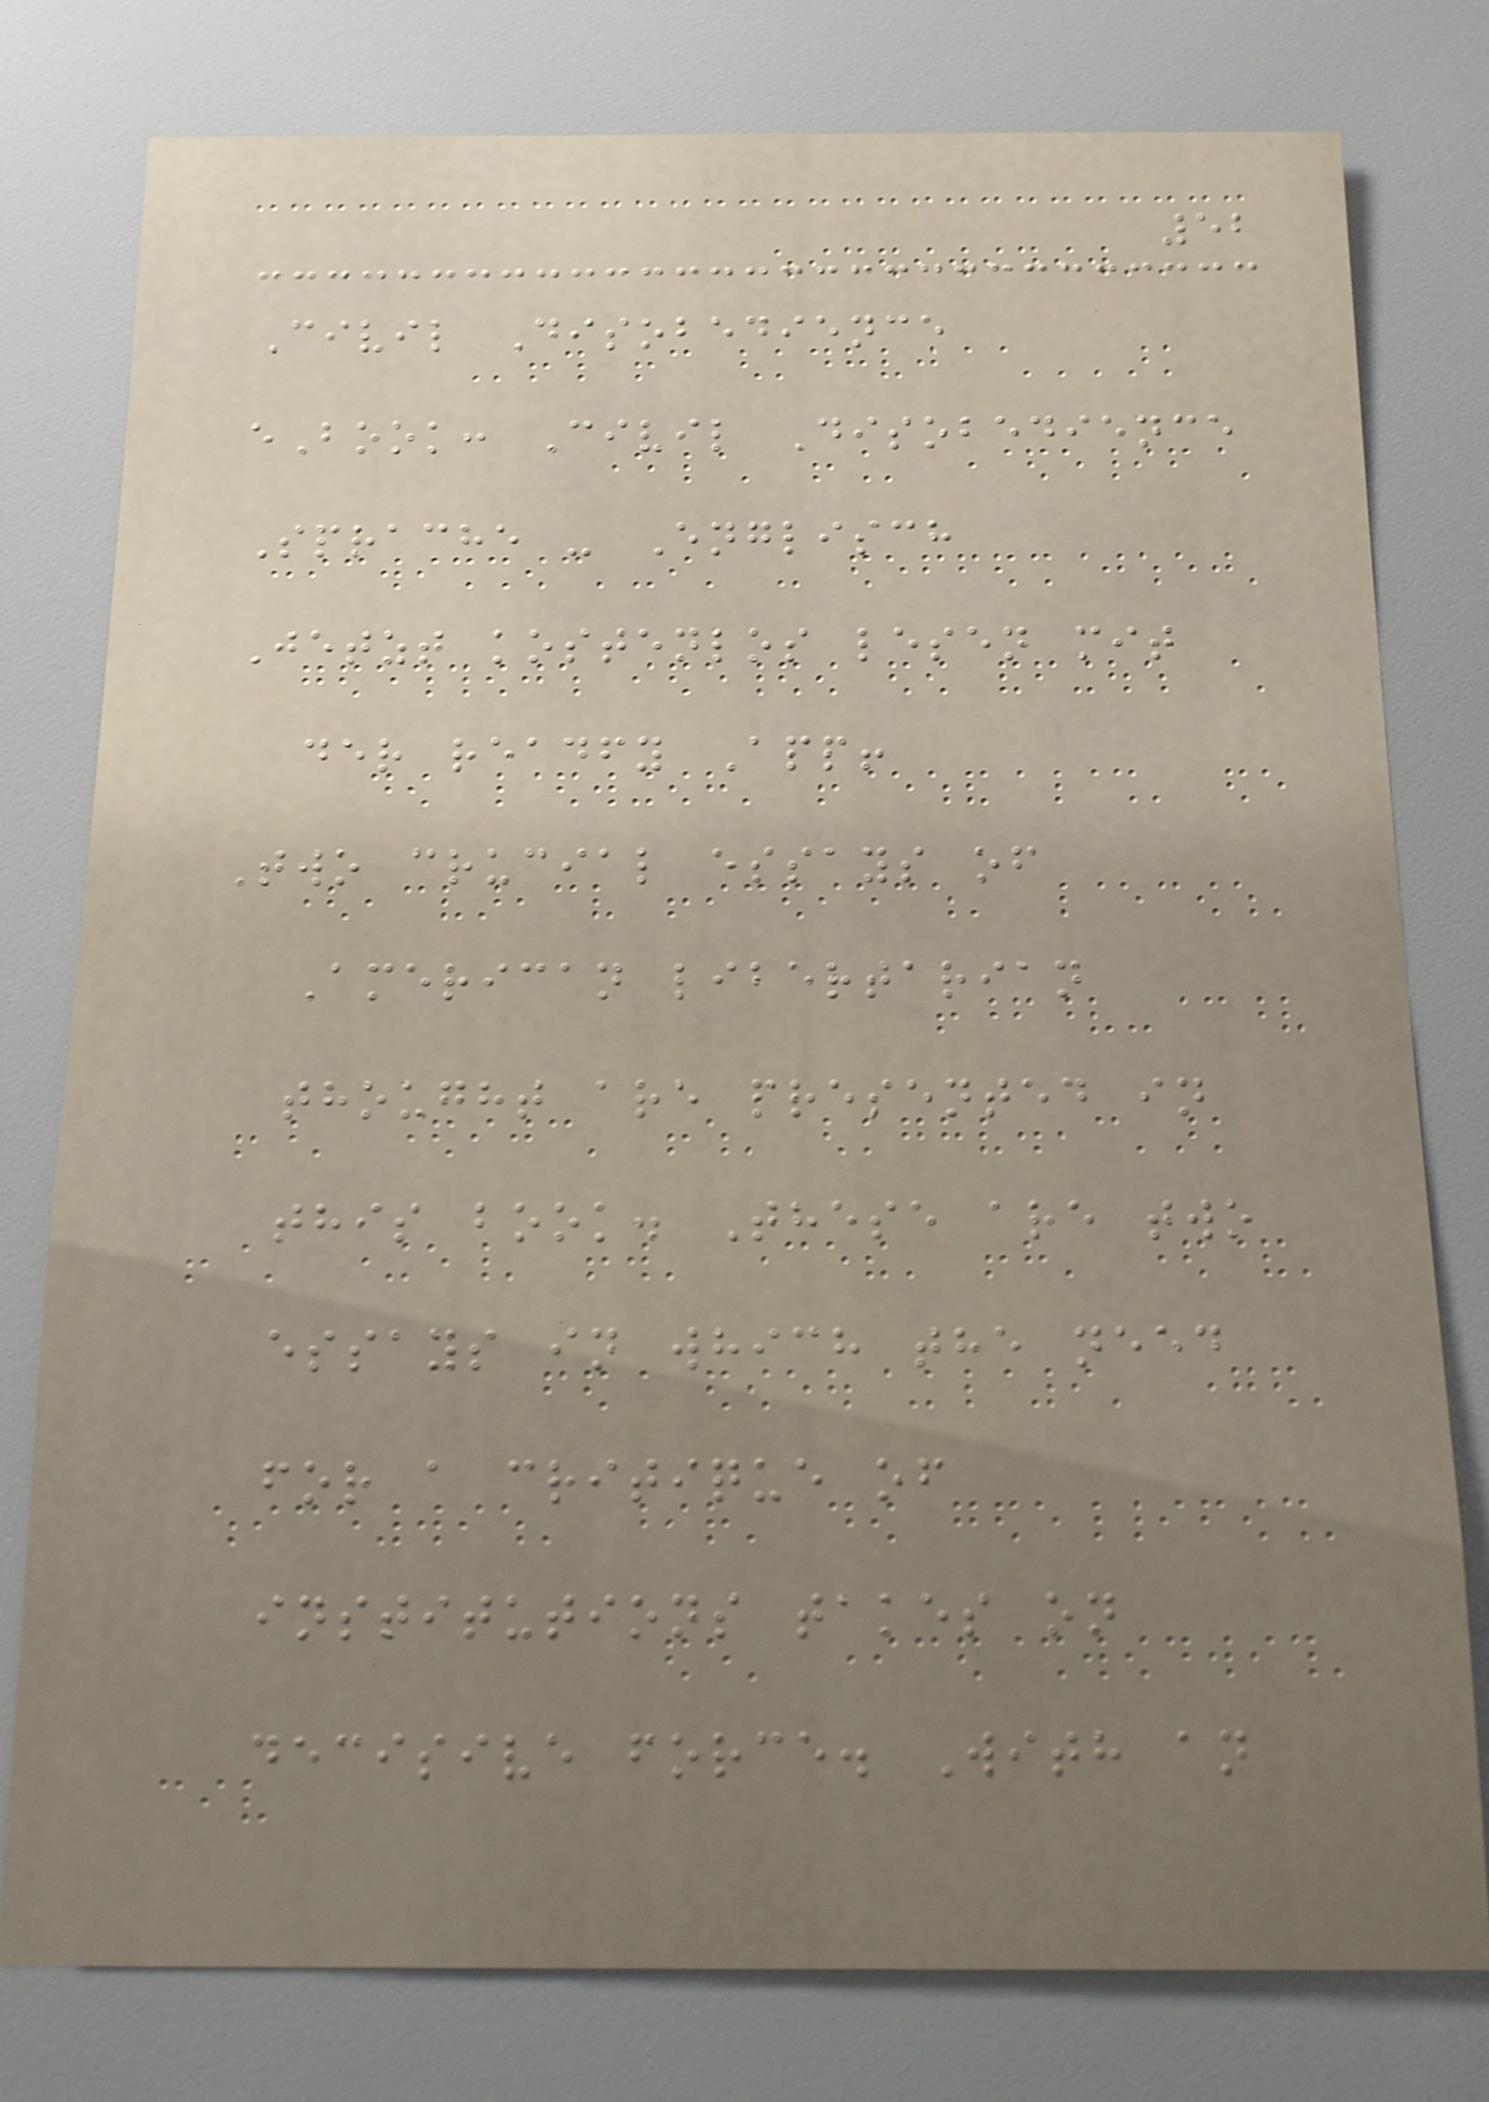52
Civil Disobedience
eBook: Civil Disobedience
Sprache - Englisch
Jetzt kostenlos lesen mit
der readfy App!
Two crucial essays of
American libertarian
thought are presented in
this book. These are two
essays in which the need
for a critique of
institutions takes on
decisive force. With an
